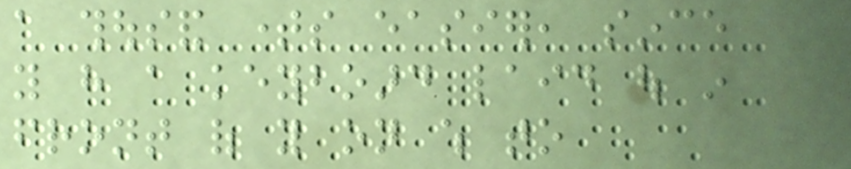a thousand times easier, since
you have a keyboard laid out in
front of you on which to
